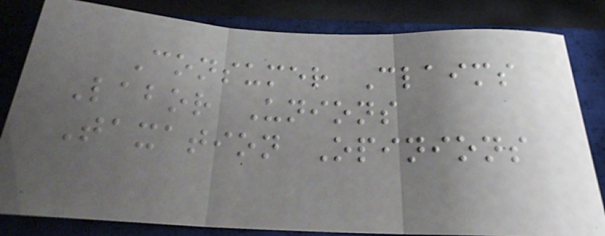Consumer Claims
Labor Unions
Taxation Opinions
